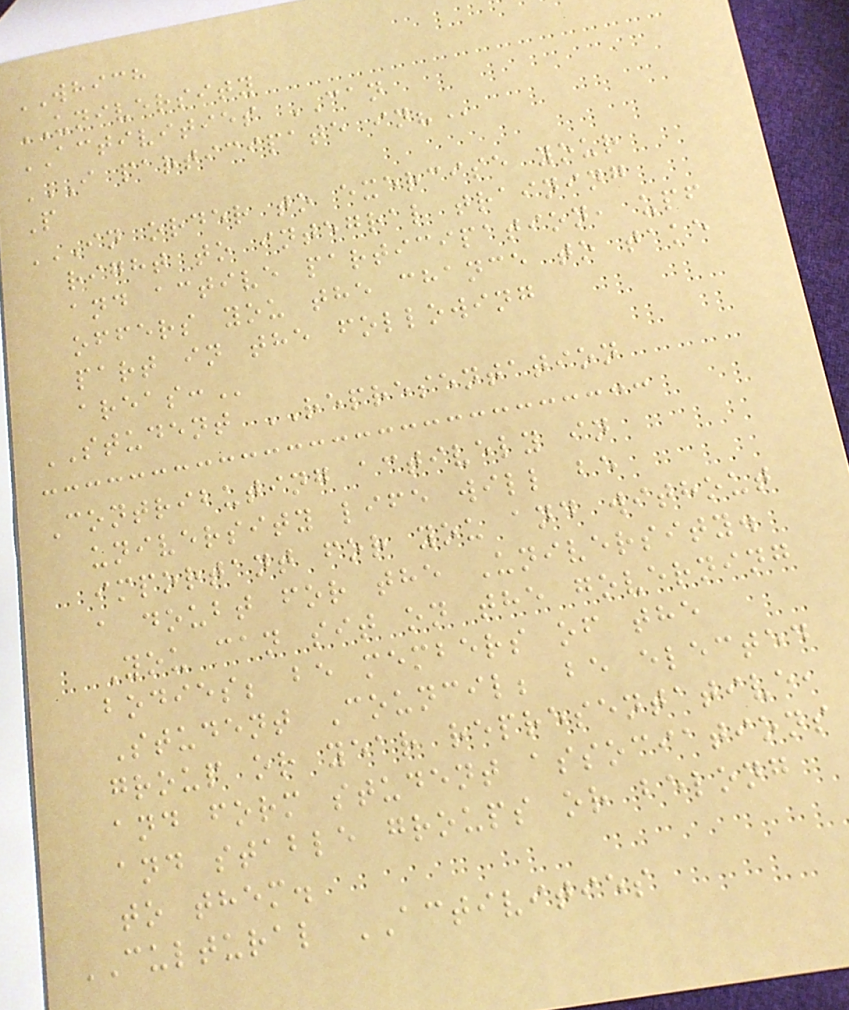WHICH
UNIVERSITY
ACTIVITIES CAN
I PARTICIPATE IN?
P
IN ORDER TO EXERCISE YOUR
RIGHT TO INTEGRAL TRAINING
AND ACTIVE PARTICIPATION, UPF
OFFERS YOU THE CHANCE TO TAKE
PART IN THE FOLLOWING
AREAS:
STUDENT REPRESENTATION
Contributing actively in
university life will be
important for you and without
a doubt for the University.
You can sit on the governing
bodies; be members of the
Student Council; be elected
group or year representative,
and form student associations
and stable groups or belong
to them.
CULTURAL ACTIVITIES
